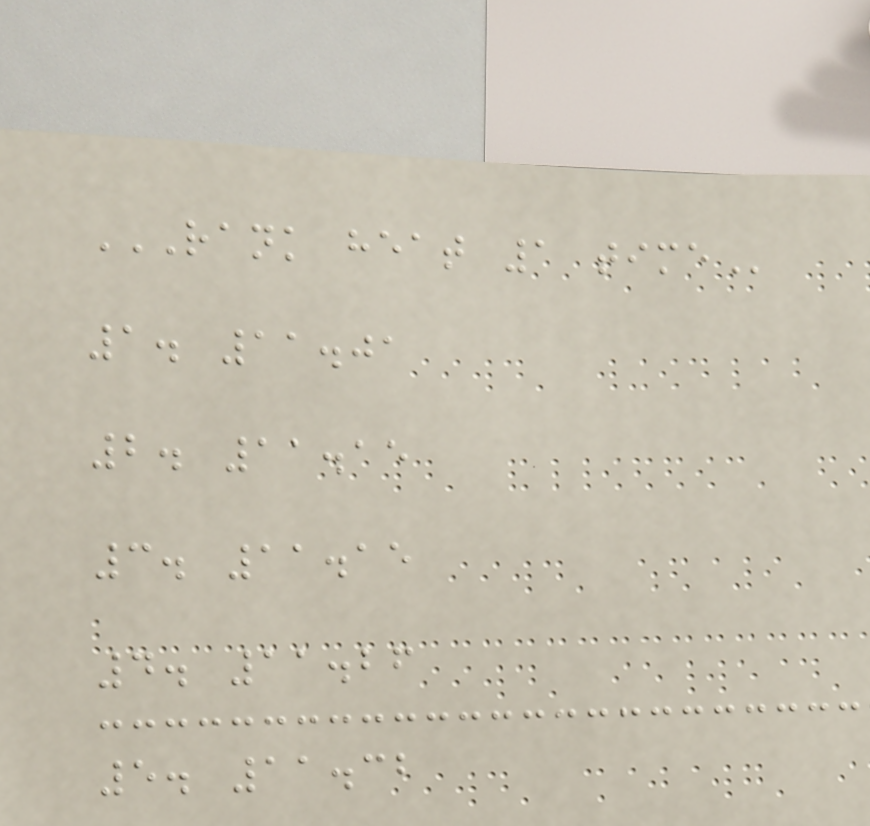RANK HEAT 1 TIME
1. 11.01
2. 11.15
3. 11.15
4. 11.26
5. 11.32
